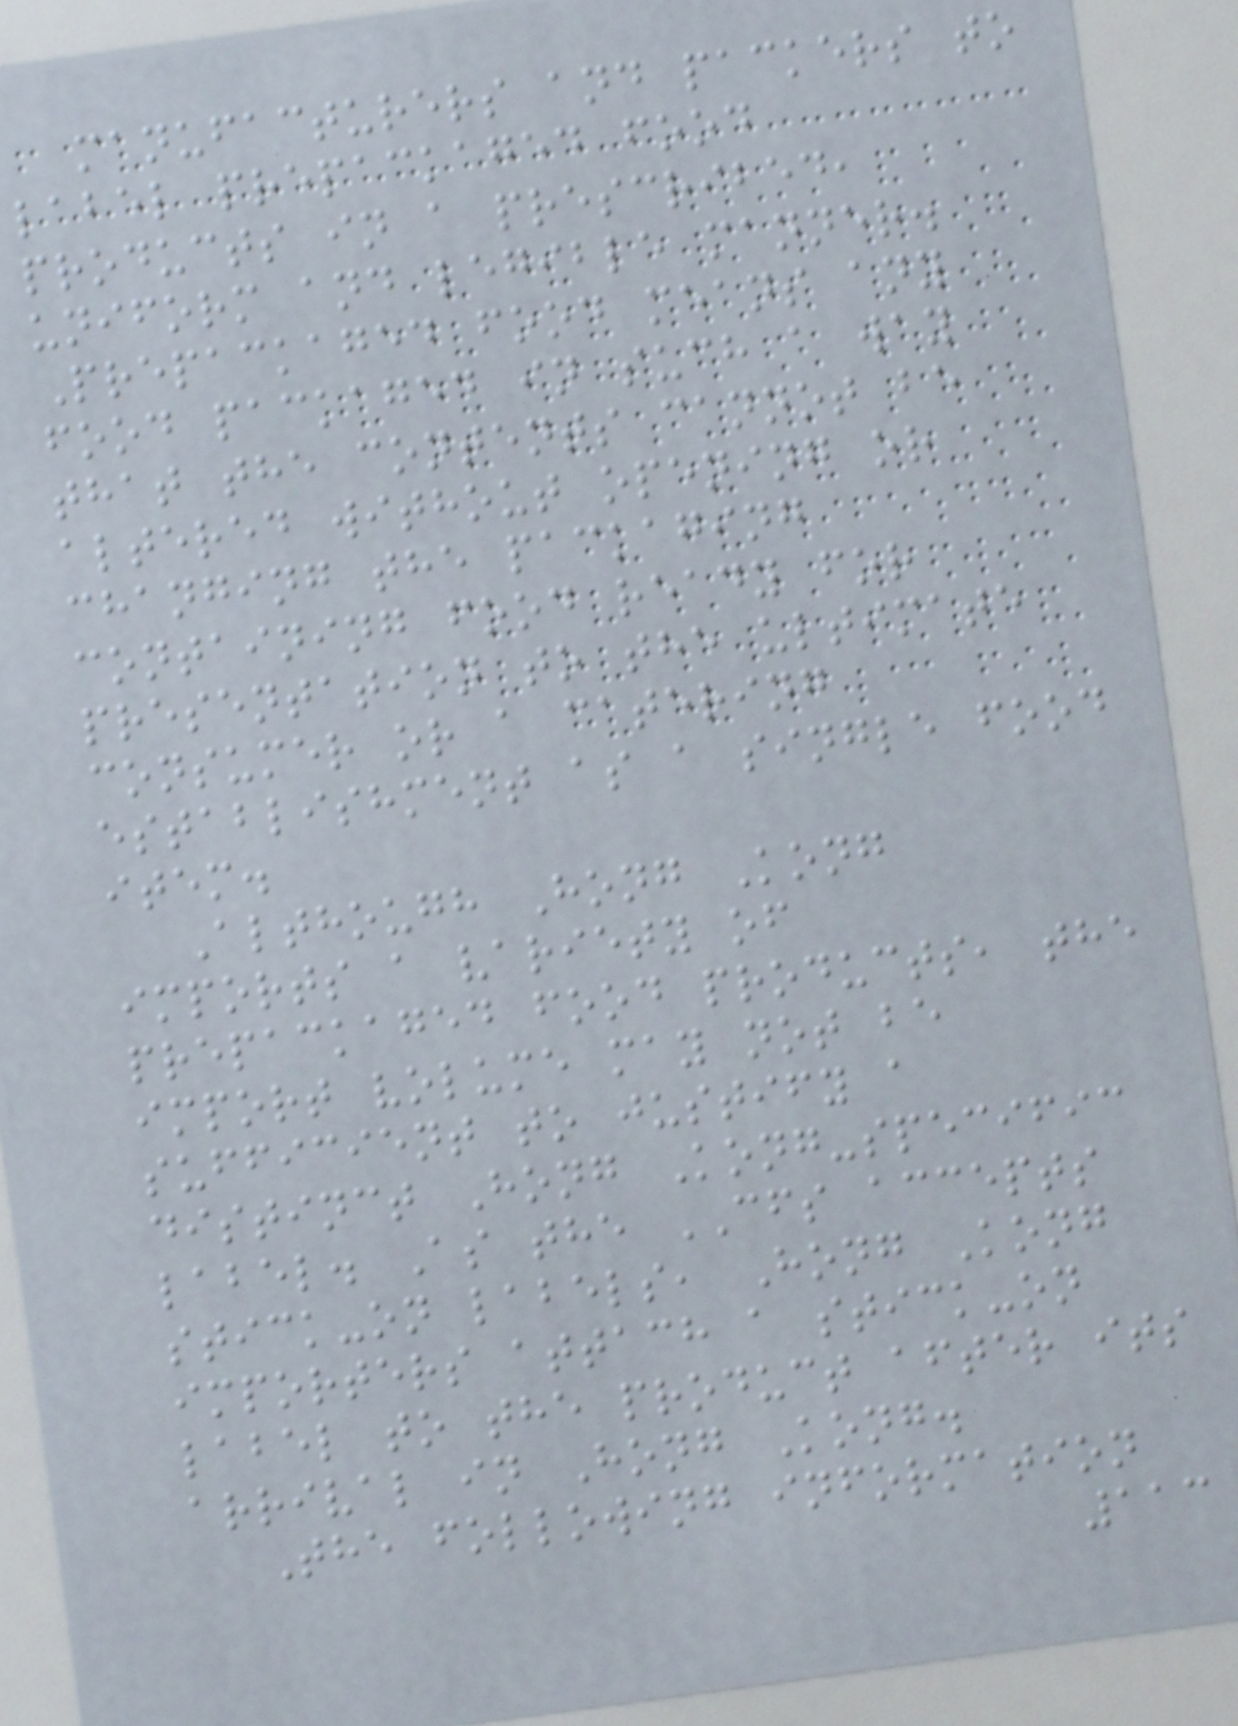manufacturers and packers to
label prepackaged food
products in a prescribed,
uniform and legible manner.
Prepackaged food means any
food packaged in such a way
that the contents cannot be
altered without opening or
changing the packaging
containing food ready for
presentation to the ultimate
consumer or a catering
establishment as a single food
item.
Although Hong Kong
imports a variety of
prepackaged food products, the
import volume may not be
sufficient to justify a
distinct Hong Kong-specific
label. As the CFS accepts
stick-on labels, Hong Kong
importers attach a stick-on
label to the product after its
arrival in Hong Kong.
The following information
113
